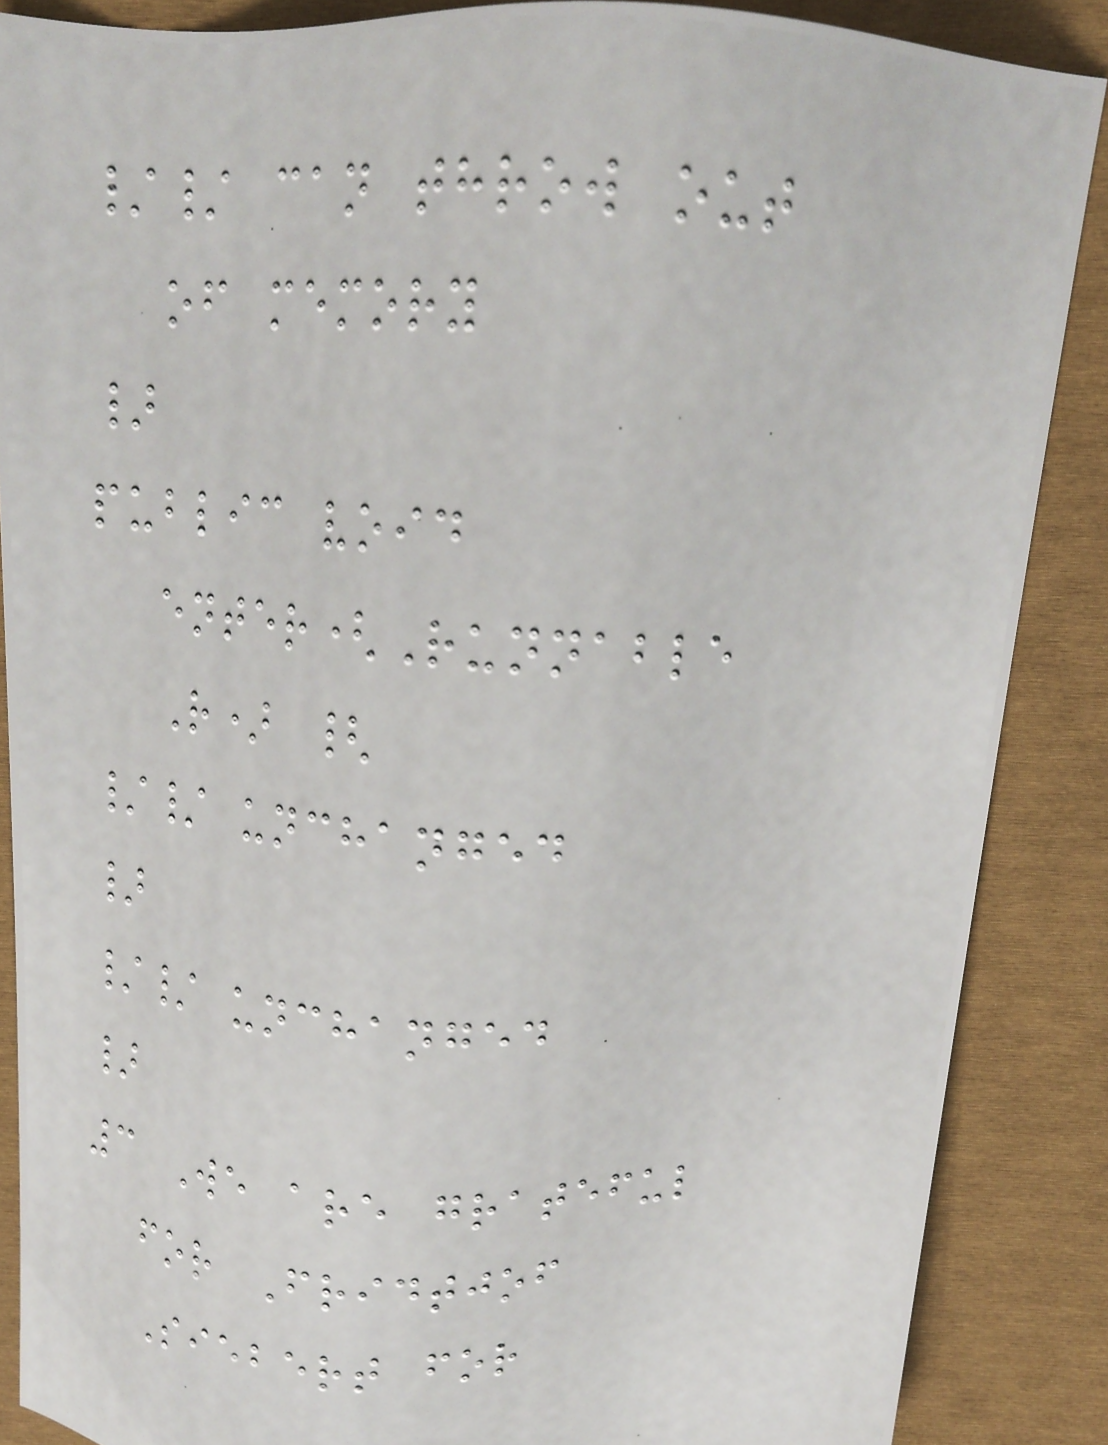// can throw out
of memory
}
public void
enter(Runnable
R) {
// unchanged
}
// unchanged
}
3 We are grateful
for Fridtjof
Siebert for
